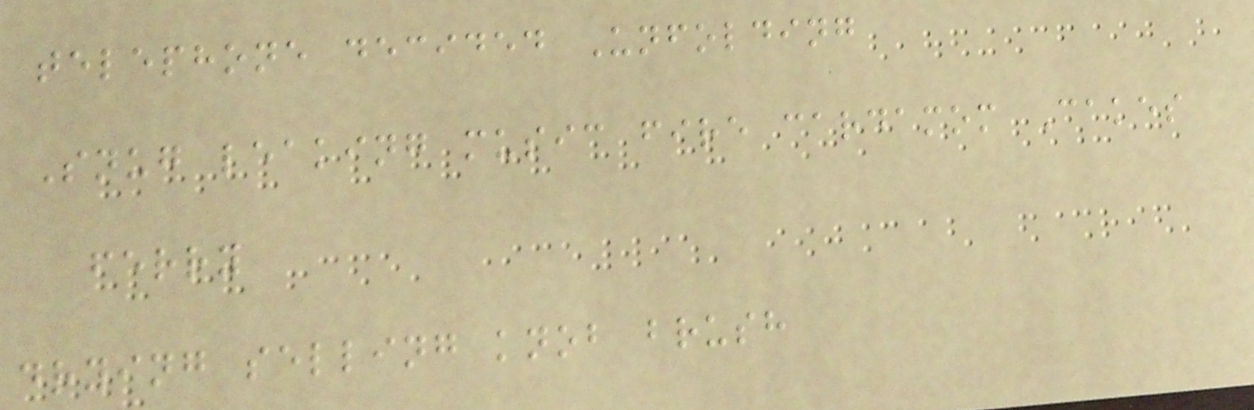telephone decided Unfolding
Snug leaking music fire cardamom Cakes
ferry
drying selling knob brush
